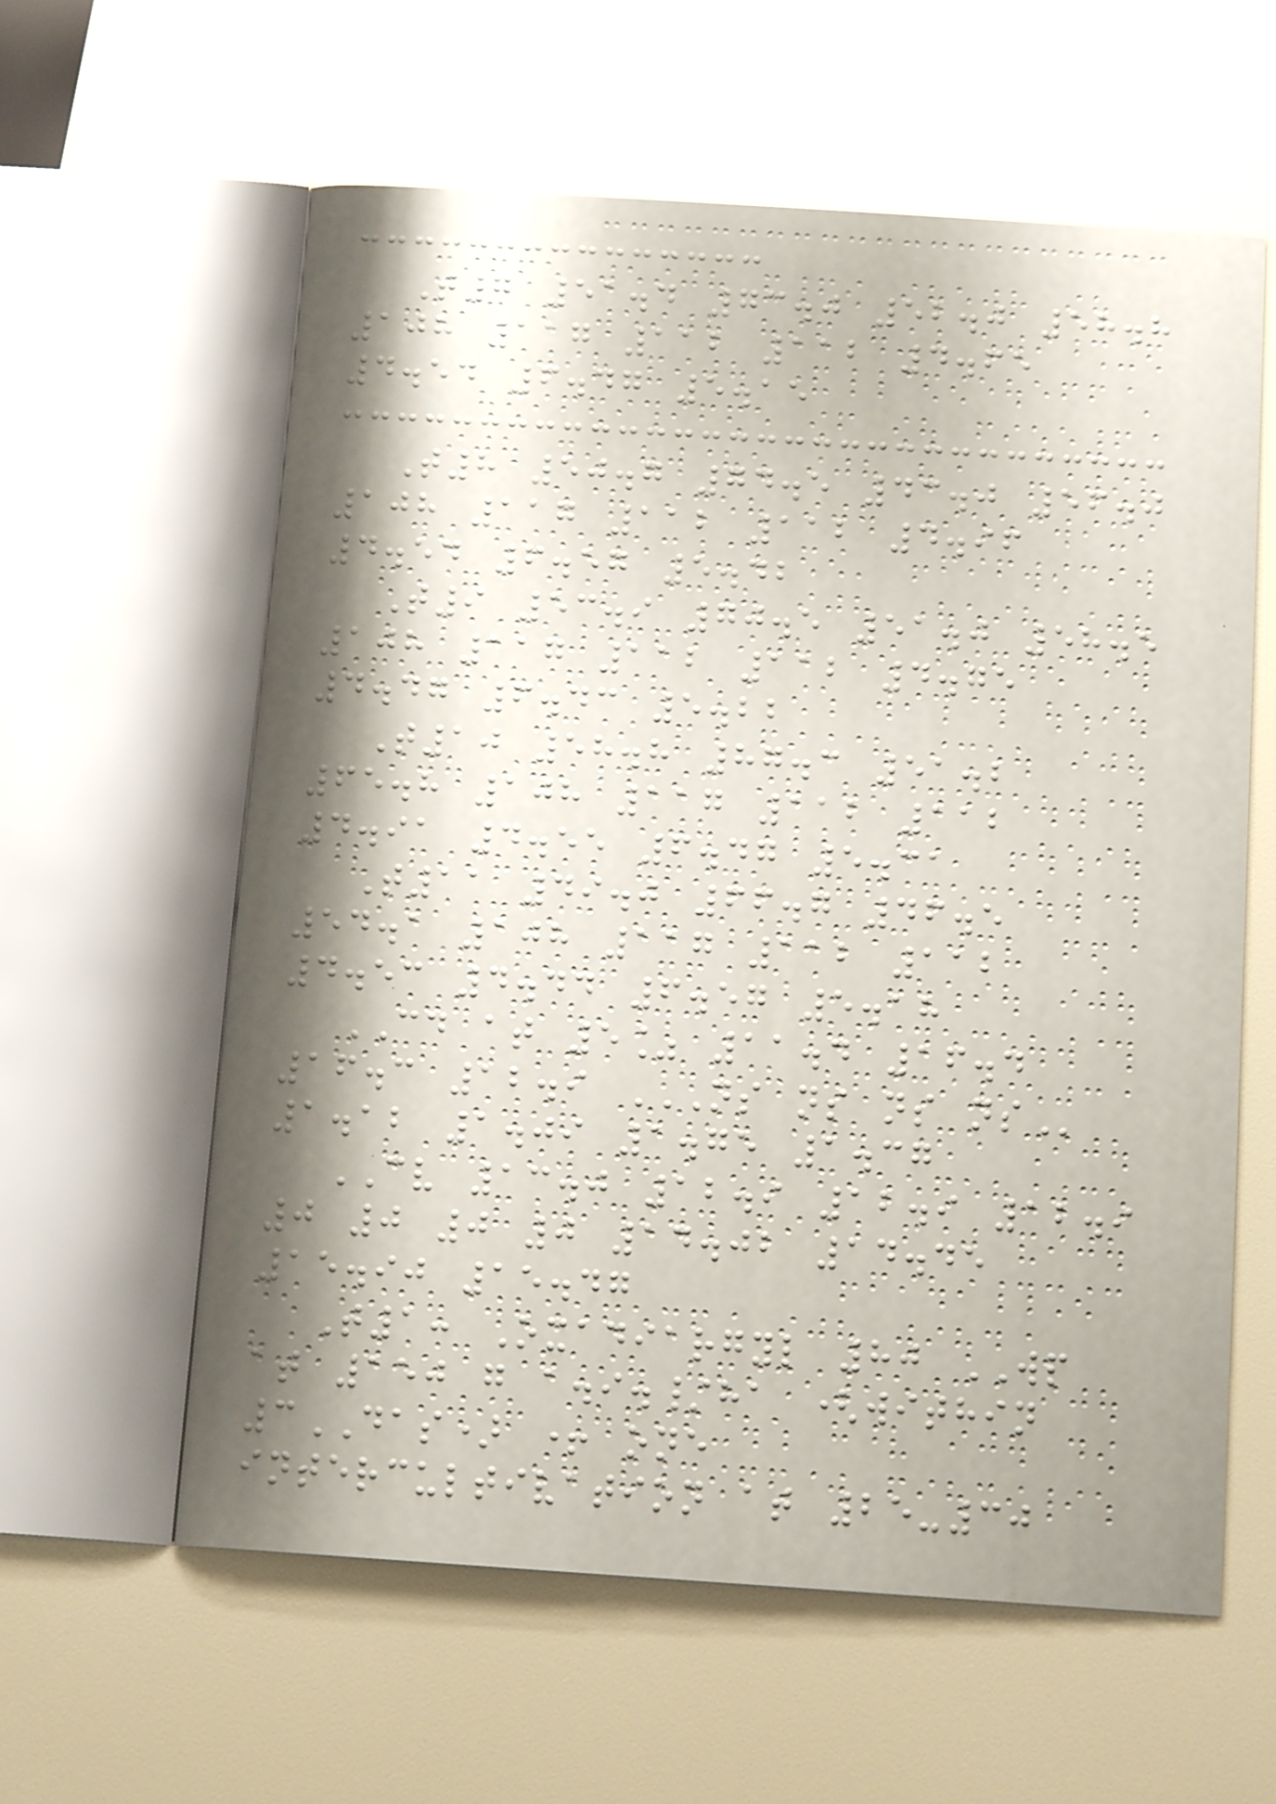T7 51.4 73.0 52.0 58.8
108 117 112 112 4.65
4.54 6.47 5.15
T8 50.7 74.5 43.0 56.0
108 117 112 112 4.96
4.54 6.57 5.42
T9 53.9 70.5 51.0 58.5
108 117 112 112 4.75
4.47 6.43 5.22
T10 58.8 87.3 51.2
65.8 108 117 112 112
4.91 4.55 6.47 5.31
T11 49.0 66.7 46.5
54.1 108 117 112 112
4.53 4.44 6.57 5.18
CD at 5% 11.4 16.4
16.3 12.9 NS NS NS NS
1.12 1.09 1.75 1.37
CV 13.0 12.9 12.9 12.9
0 0 0 0 14.02 14.45
15.90 15.47
T1: Oxadiargyl 80 WP
at 150 g a.i./ha (within
3DAS) + one
intercultivation at 25-30
